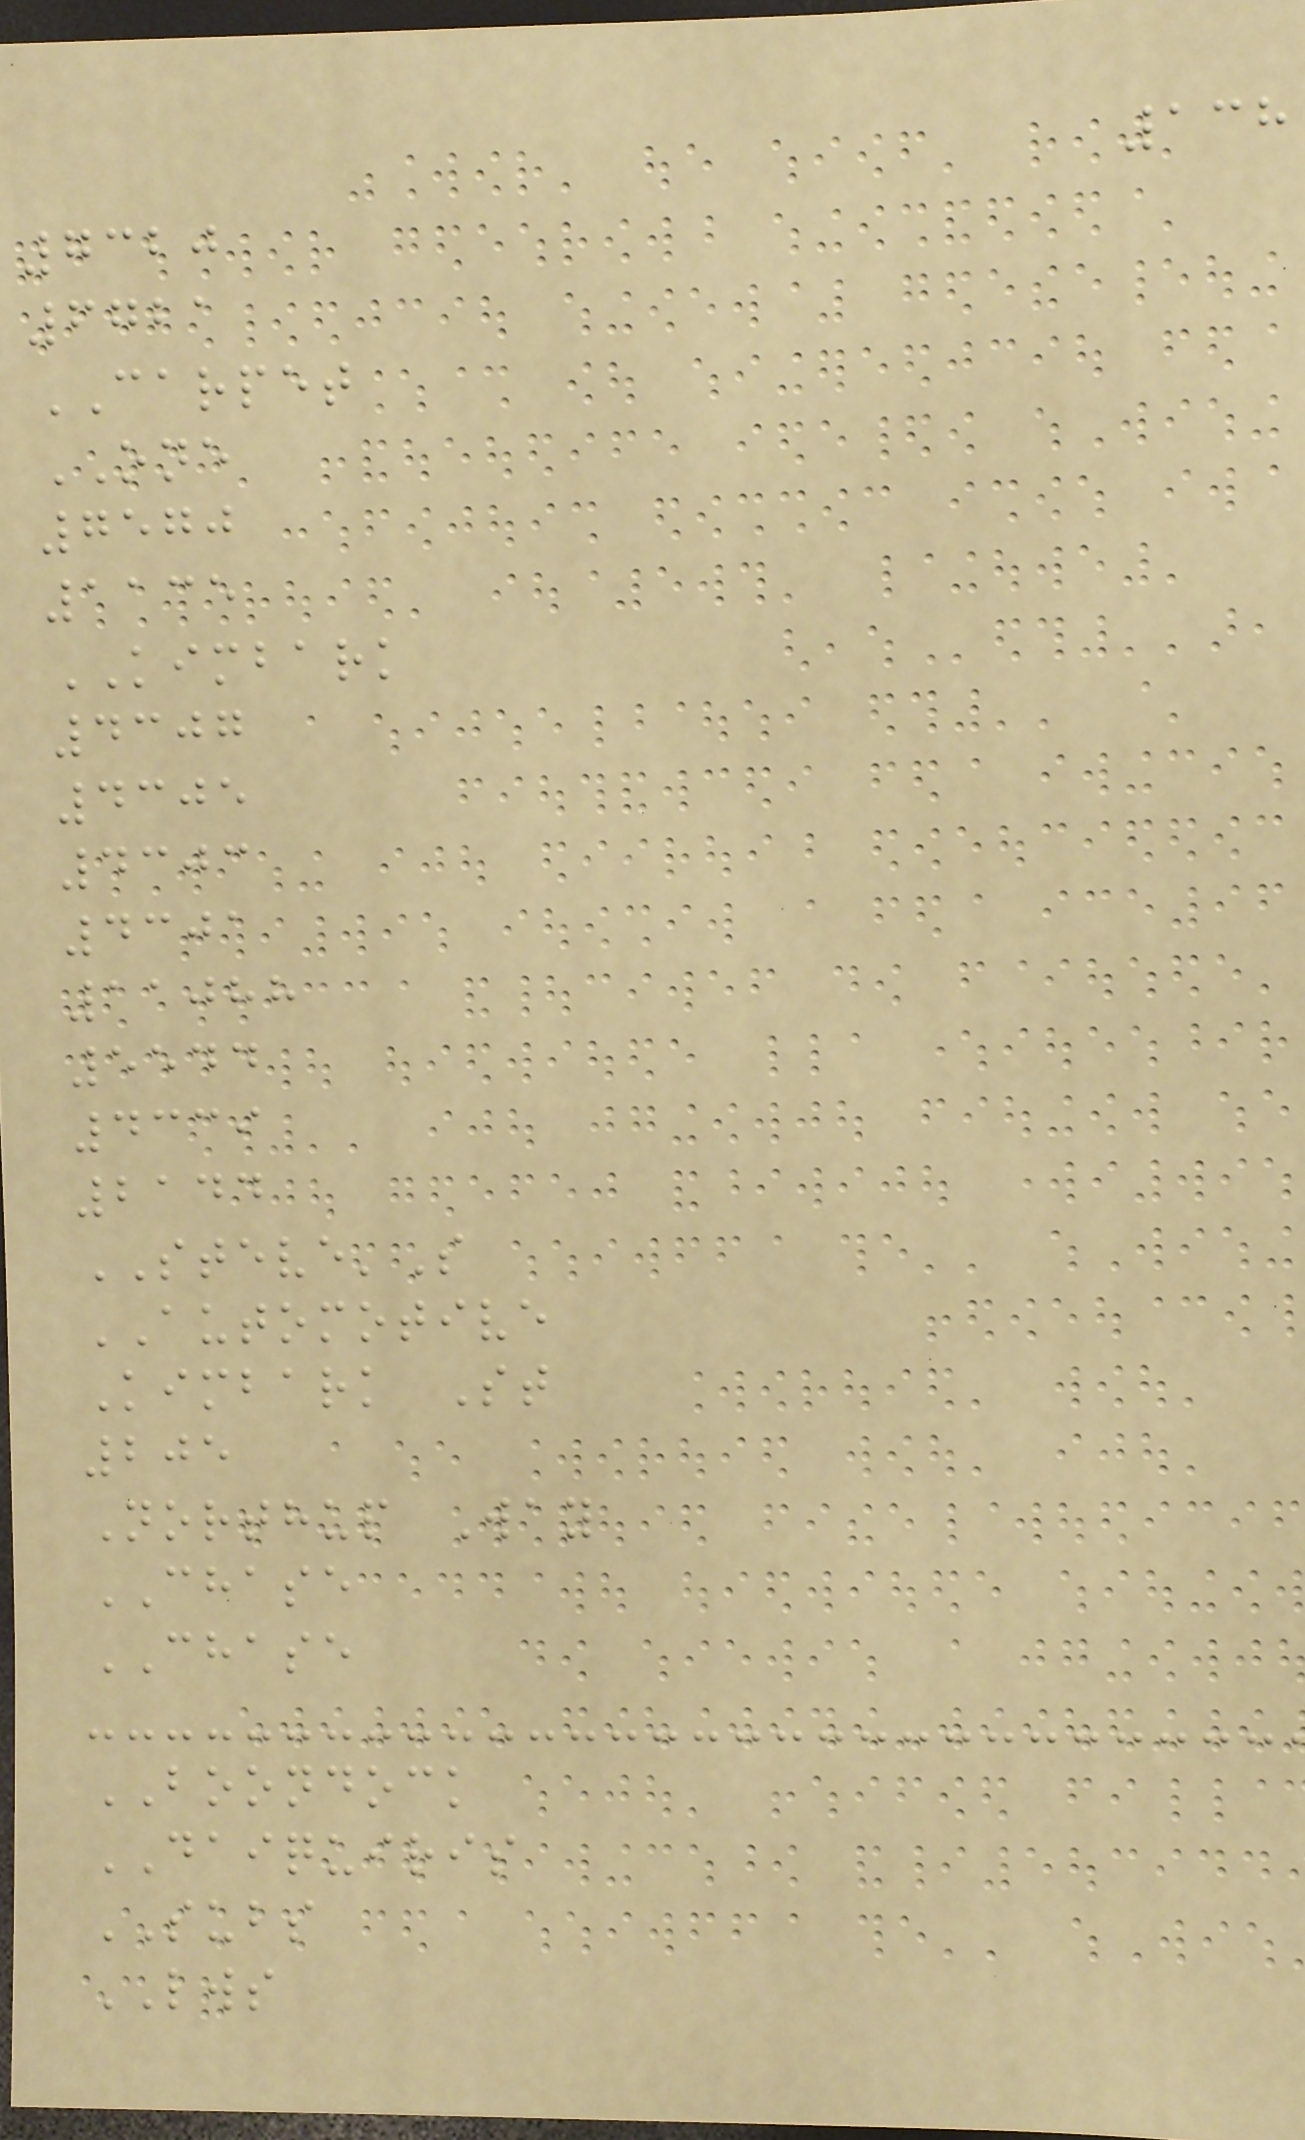138
7320
6721
CARPET
ONE
7570
1135
KIMBARK
4307
4305
4303
4301
11088
5544
4339
2144
STEVE'S
AUTOMOTIVE
Kimbark St
205
Northup Way
CHASE
CHASE
BOONDOCK
DAIQUIRIS
SUBS
LWS
